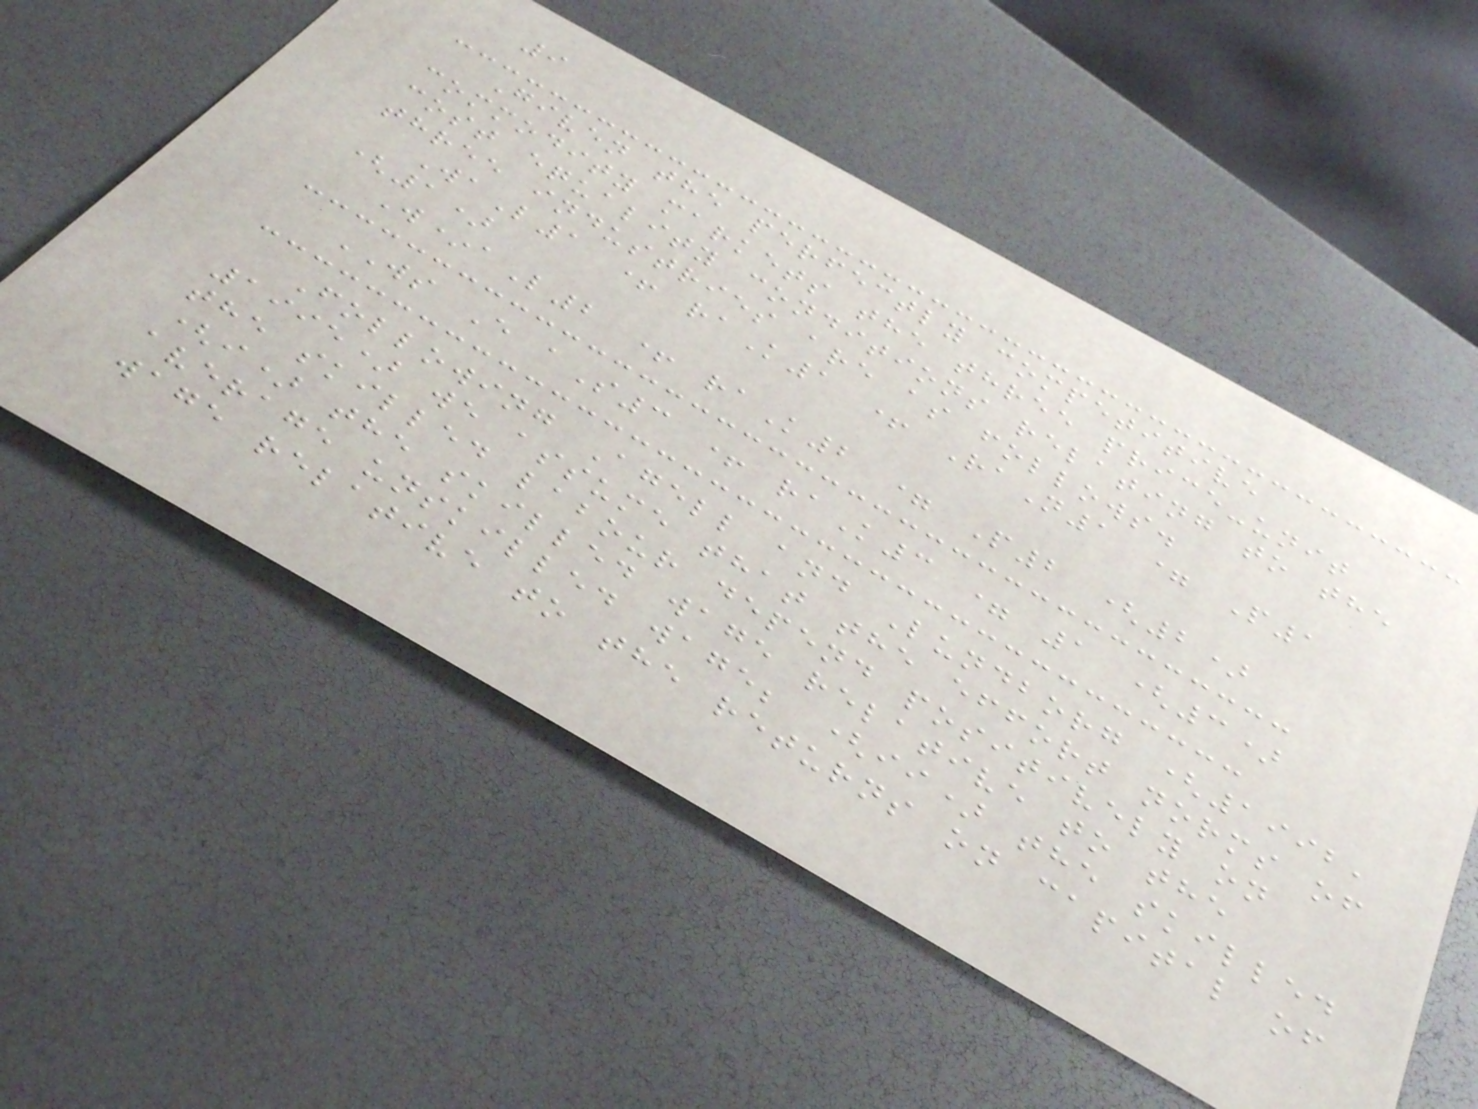9
Given the perfectly competitive
commodity markets the three price-unit
cost equality conditions relating to the
three industries are as follows.
WaL1 + raK1 + RaN1 = P1
(1)
W*aL2 + raK2 = P2 (2)
WS E aS3 + raK3 = 1 (3)
Following Agell and Lundborg (1992,
1995) we assume that the effort norms of
the skilled labour depend positively on
(i) the skilled wage relative to the
average unskilled wage; (ii) the skilled
wage relative to the returns on capital of
